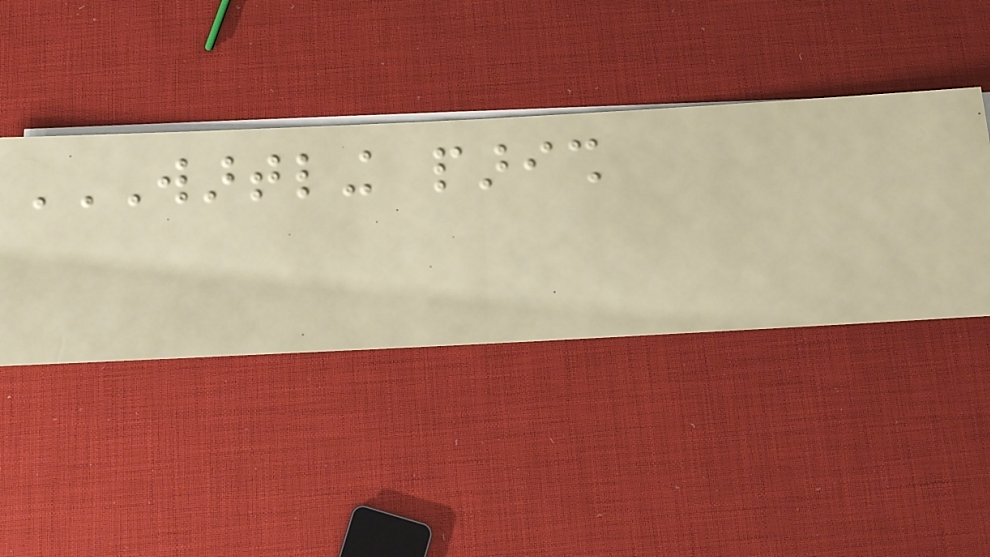WARTLING PARISH
